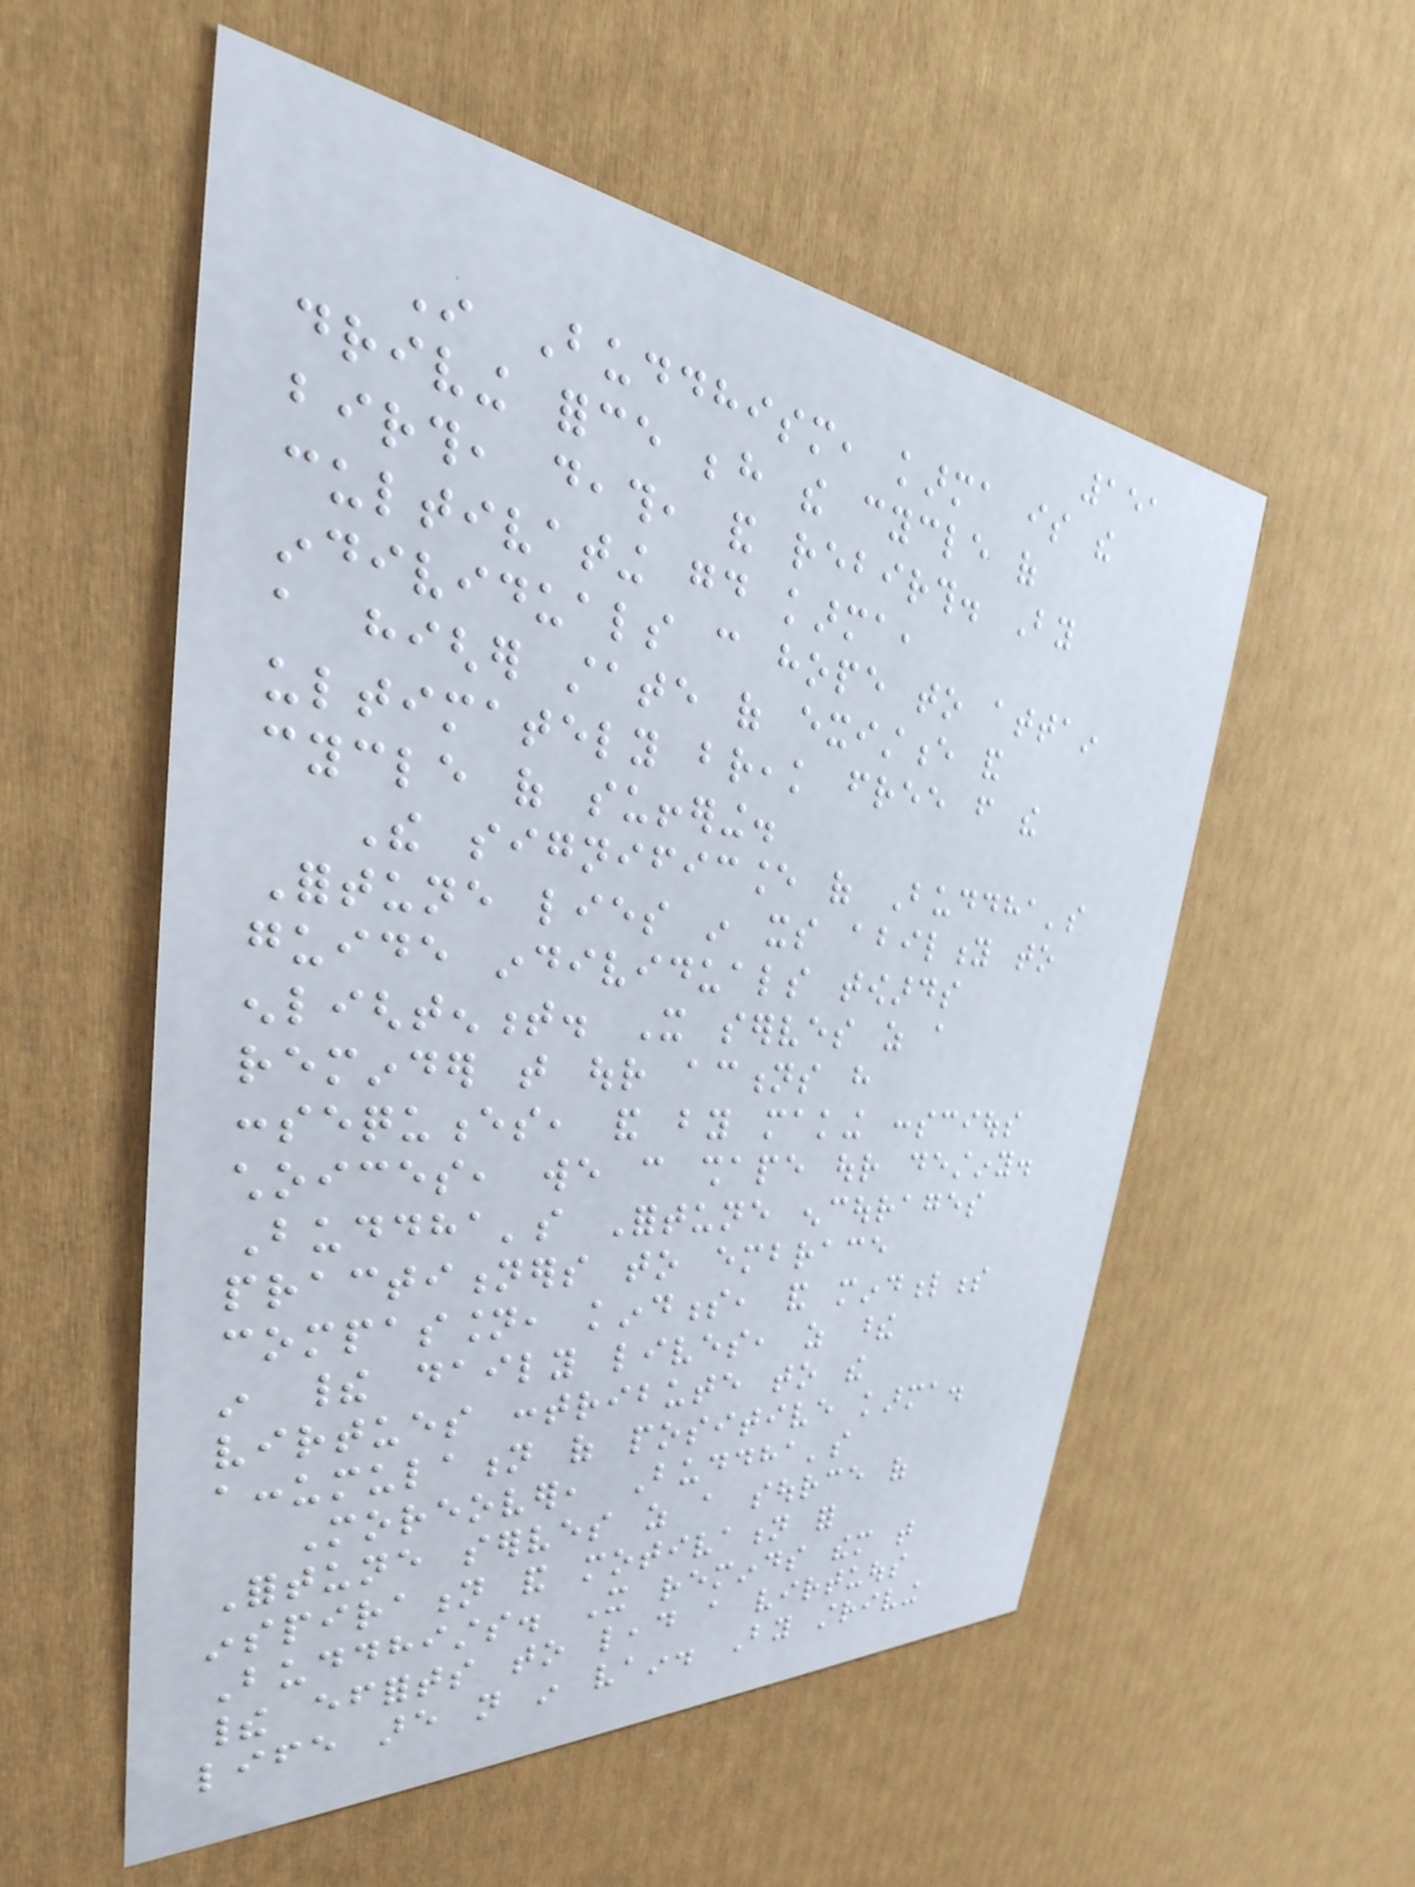151
In Buddhism, karma is the
driving force behind the cycle of
birth, death, and rebirth. By
cultivating good karma,
individuals can hope to attain
a higher state of existence and
ultimately break free from the
cycle of suffering.
The significance of Buddha's
Fortune lies in its ability to
guide individuals towards
enlightenment. It serves as a
reminder that our actions have
consequences, and by making conscious
choices, we can shape our destiny.
Buddha's Fortune encourages
practitioners to embrace
compassion, kindness, and mindfulness
in their daily lives, as these
virtues contribute to the
accumulation of positive karma.
Moreover, Buddha's
Fortune serves as a source of
inspiration and motivation for
Buddhists. It reminds them that
their efforts to lead a virtuous
life are not in vain. By striving
